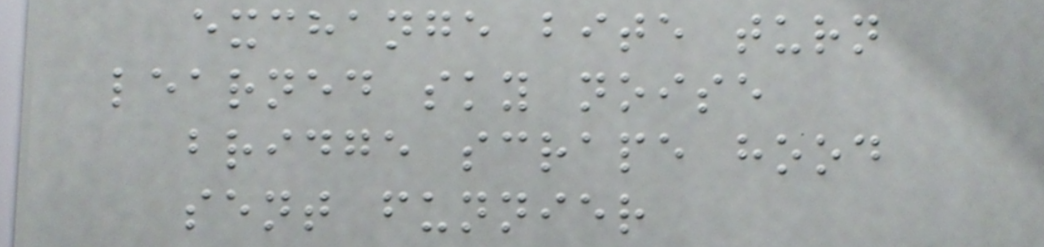exchange bite turn
learned sky noise
bridge scrape hood
sent funnier
